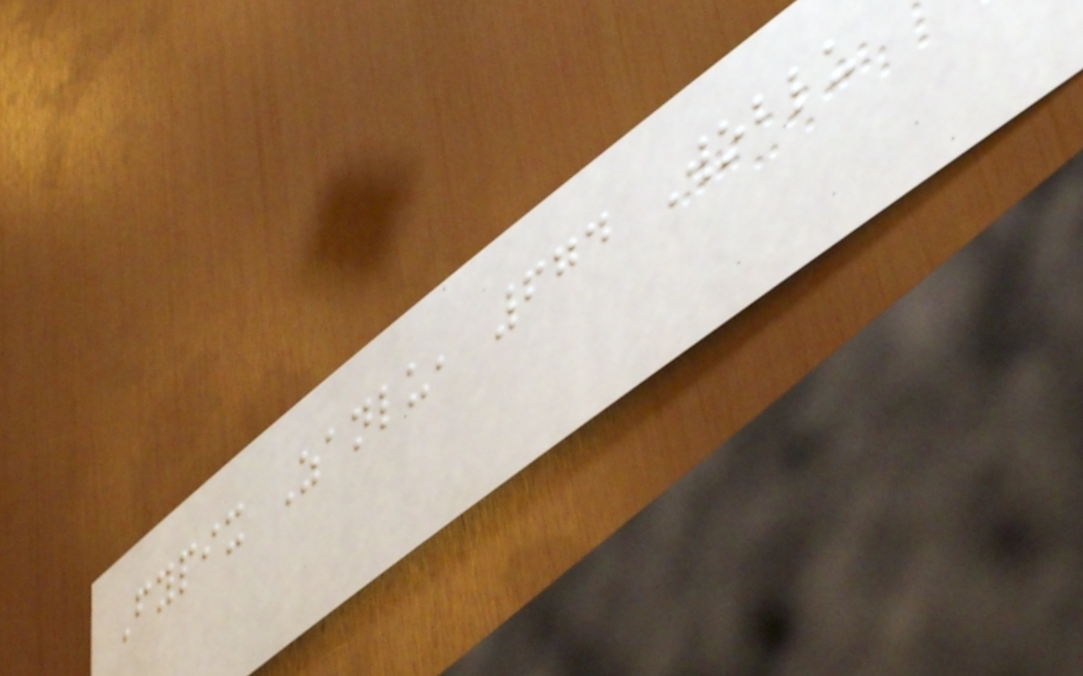Fypix Zanlu, 674 Woblu
